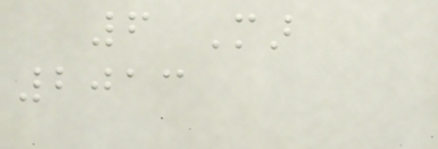6 Mar
2013
